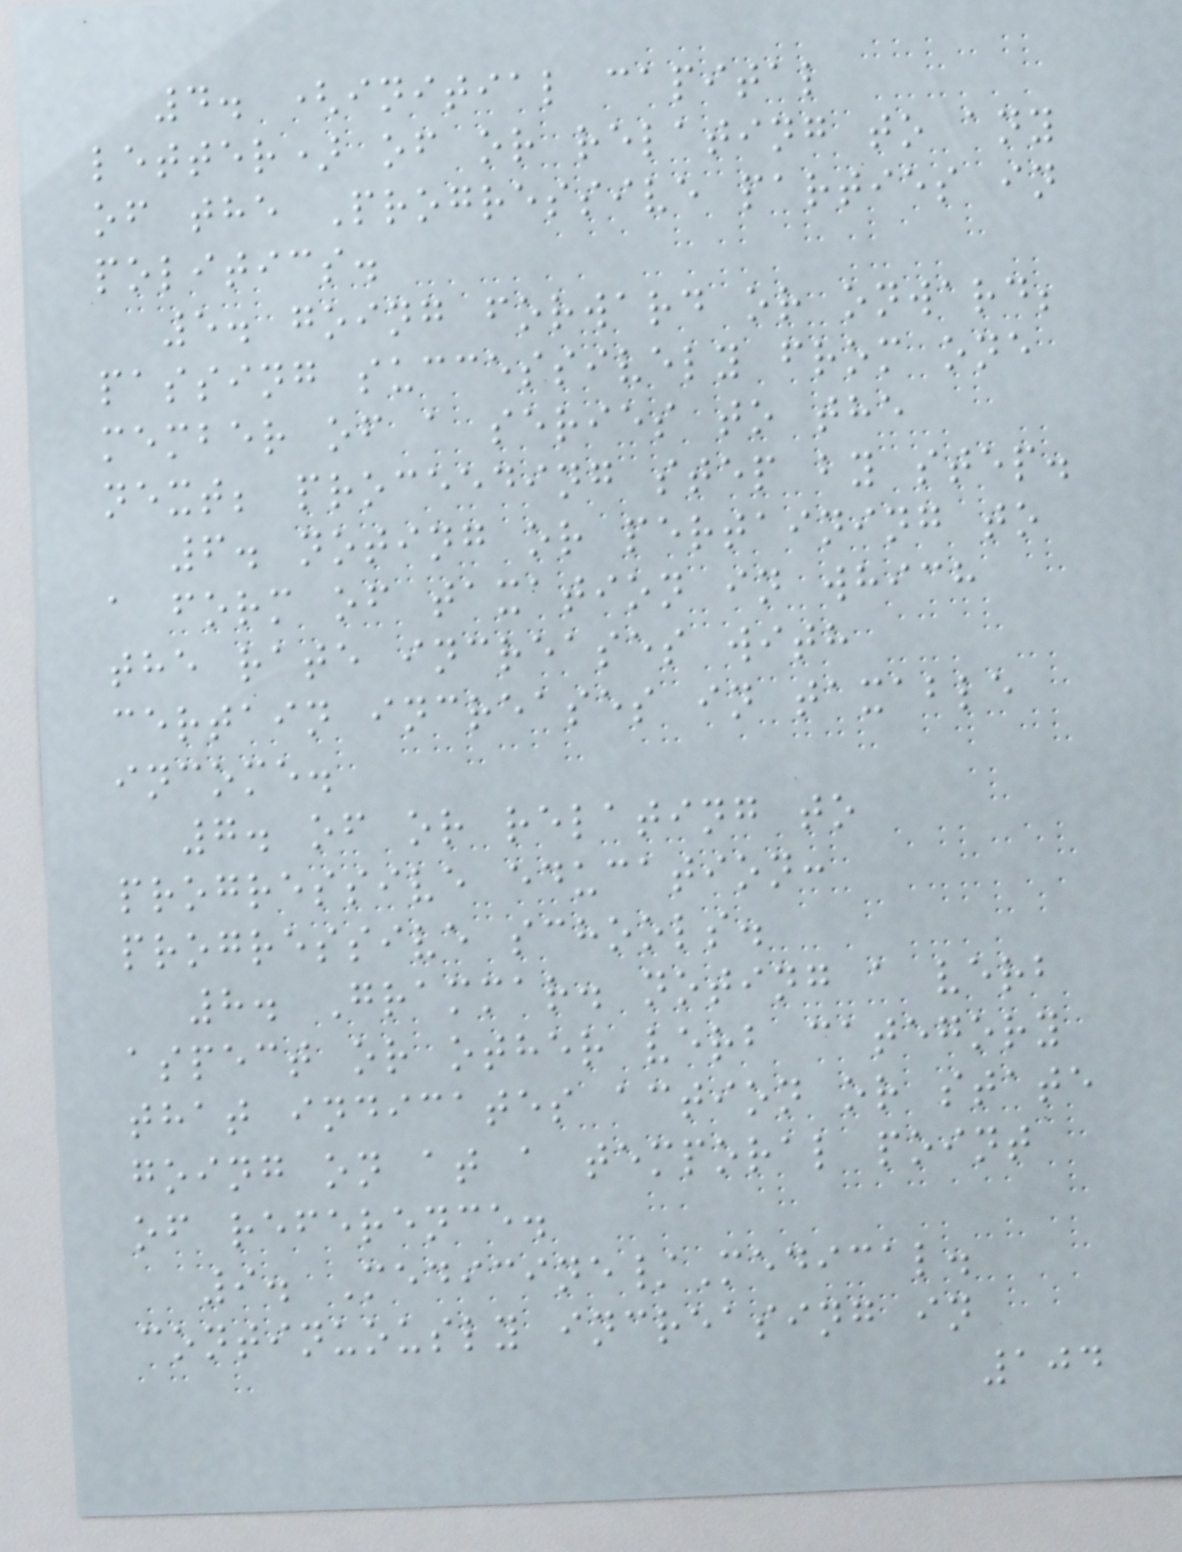4. (initial capital
letter) of or relating to any
of the Progressive parties in
politics.
5. going forward or onward;
passing successively from one
member of a series to the
next; proceeding step by step.
6. noting or pertaining to
a form of taxation in which
the rate increases with
certain increases in taxable
income.
7. of or relating to
progressive education:
progressive schools.
8. Grammar. noting a verb
aspect or other verb category
that indicates action or state
going on at a temporal point
of reference.
9. Medicine/Medical.
continuously increasing in
104
